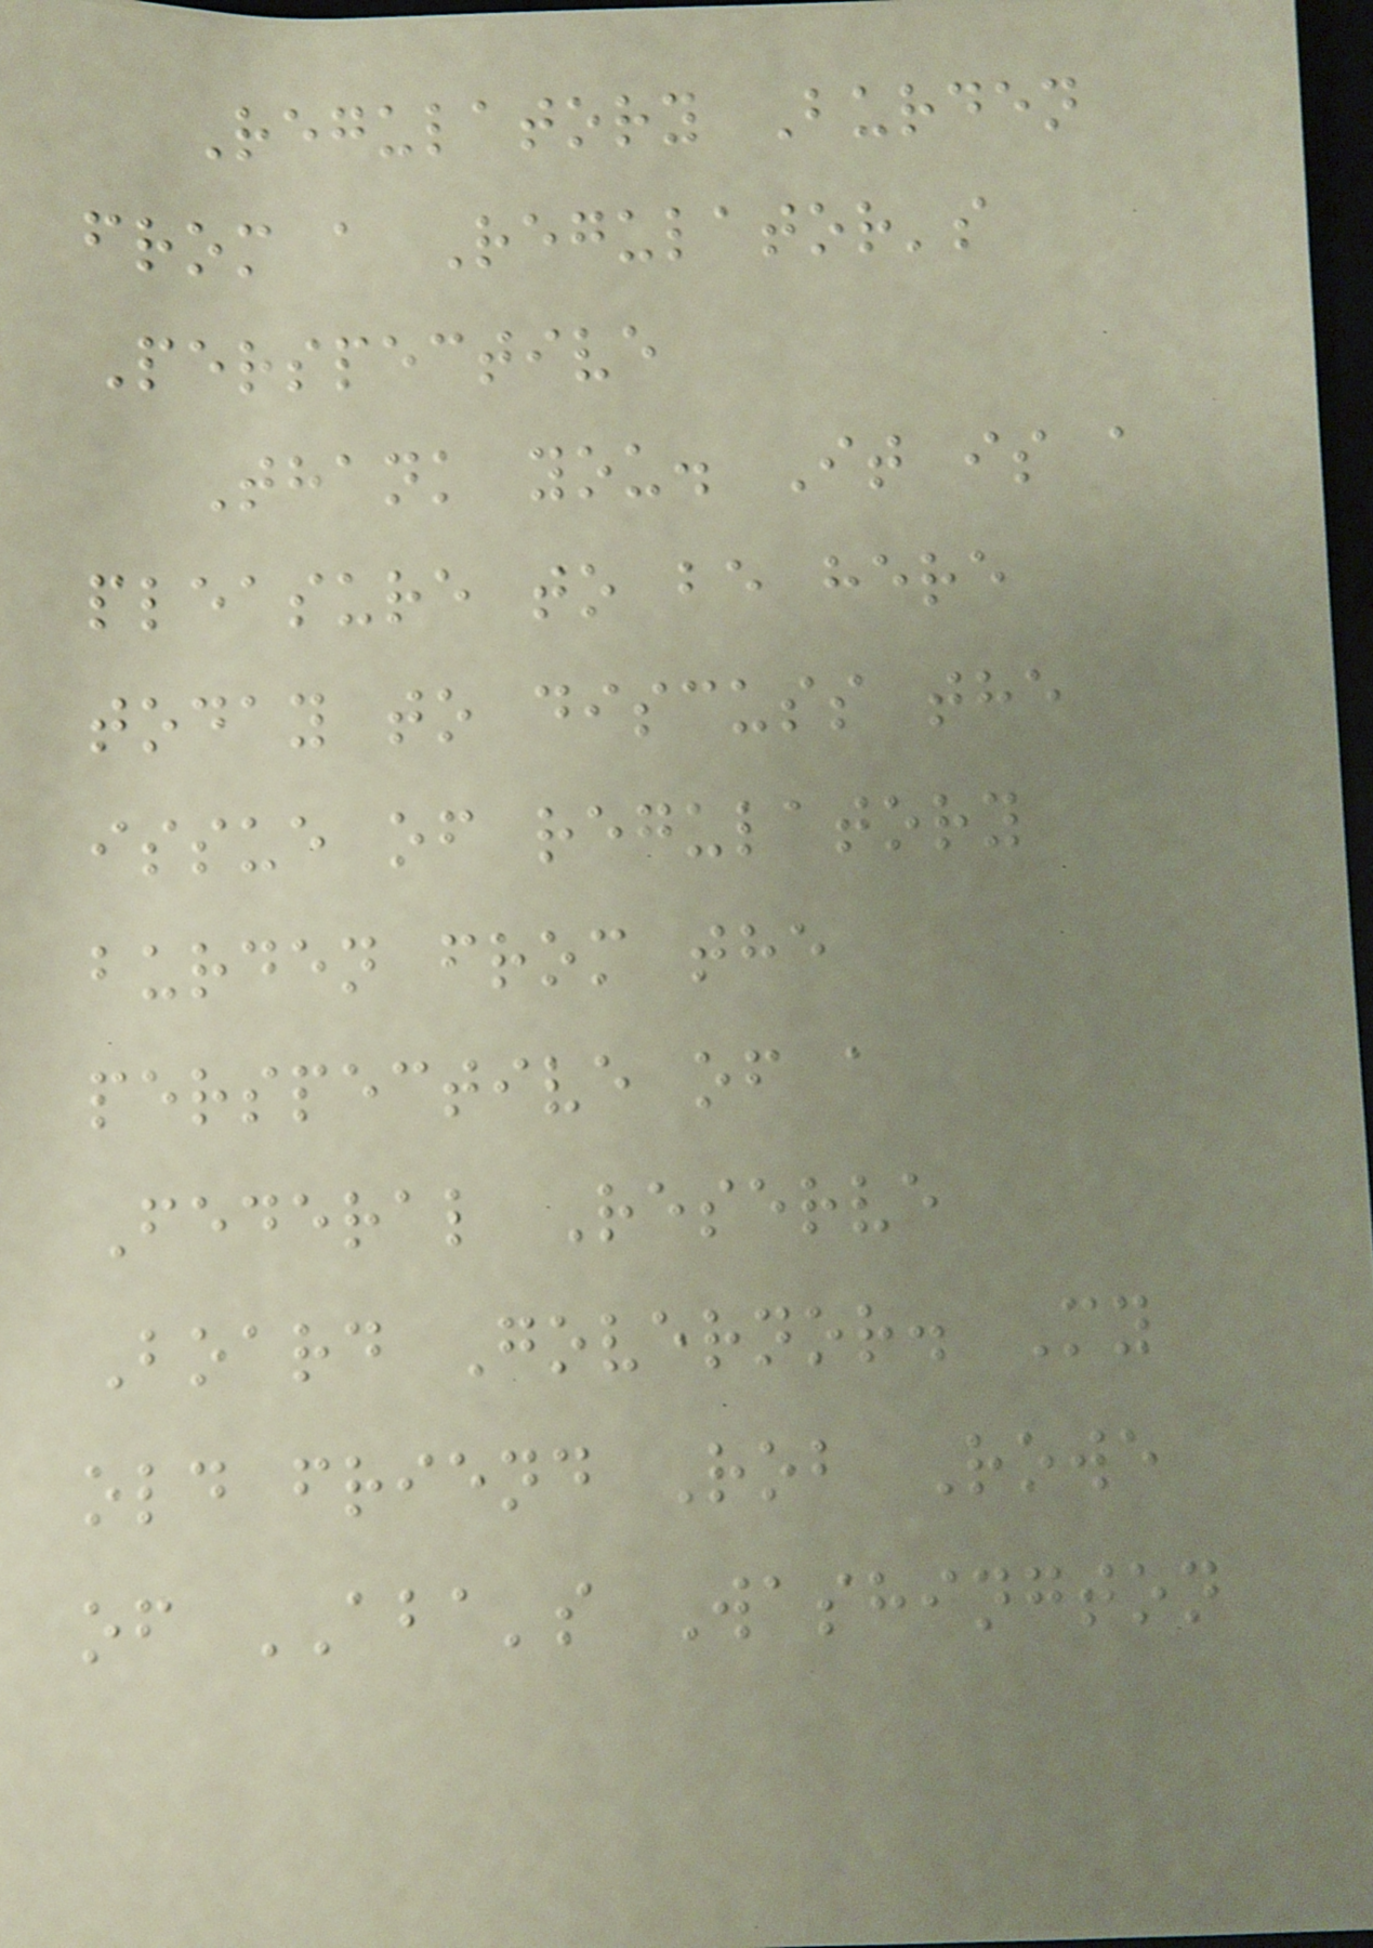Regulatory Burden
from a Regulator's
Perspective
Thank you. It is a
pleasure to be here
today to discuss the
issue of regulatory
burden from the
perspective of a
Federal Reserve
Board Governor. My
old friend Rob Rowe
of ABA's Washington
